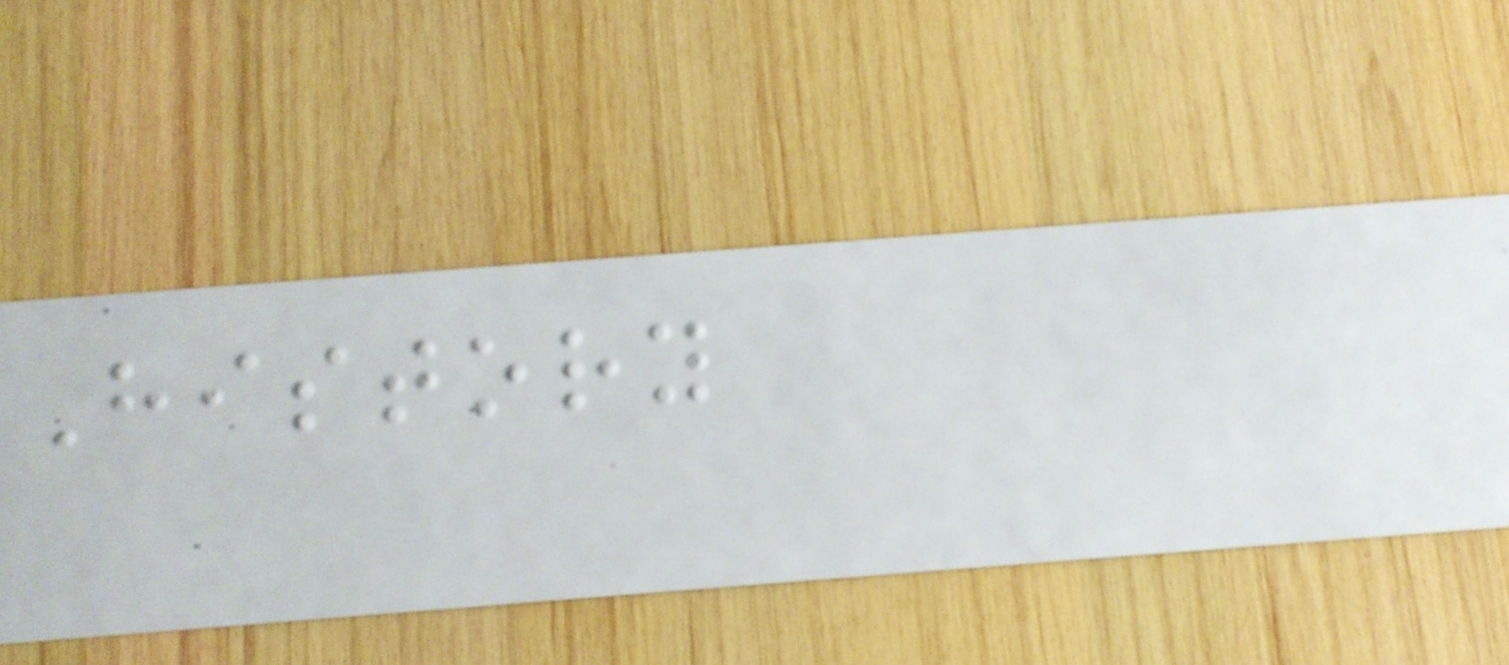History
